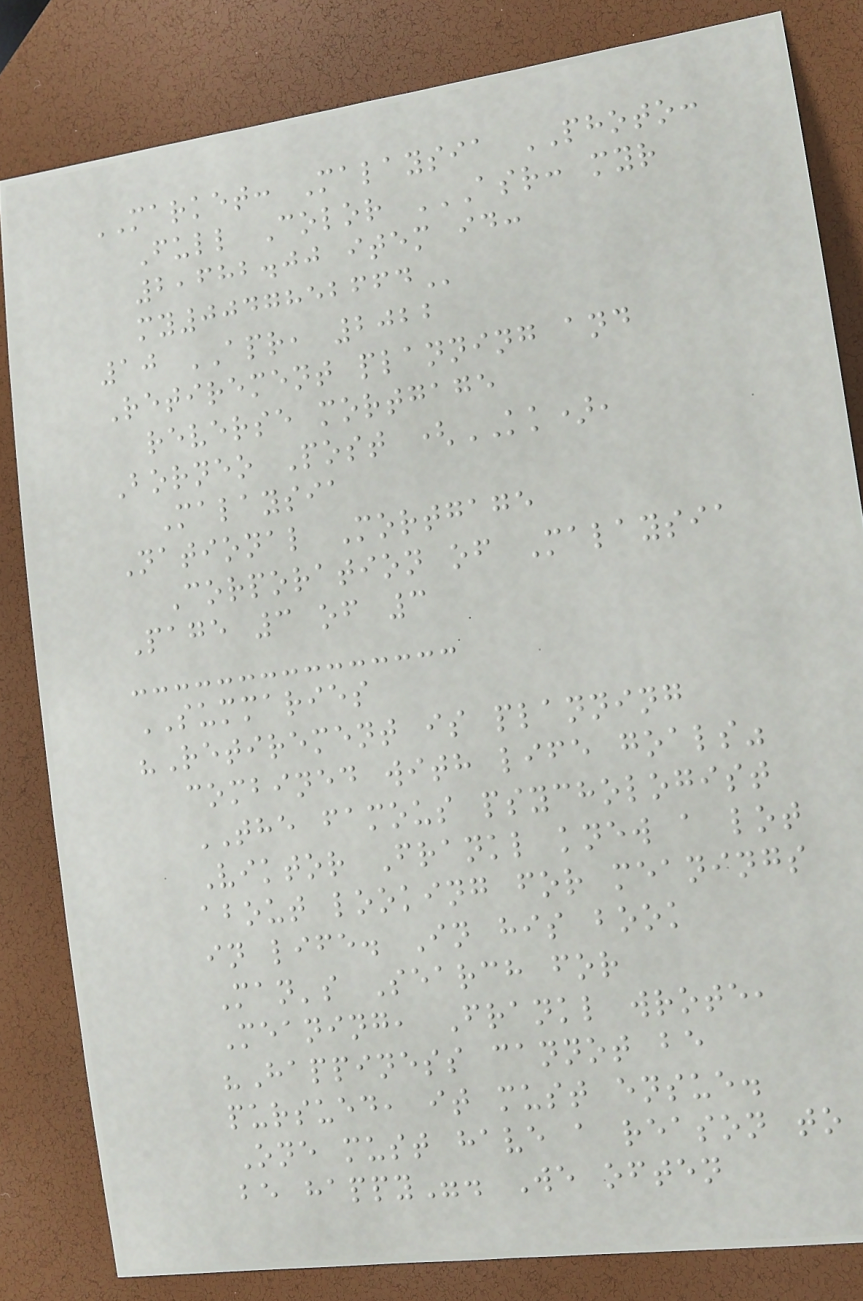MARKET: Malaysia PHOTO:
Full Color ASR: MYR
2,682.00 ITEM ID:
MY0047852664
10 APR, 2022
Retirement planning and
reverse mortgage
Borneo Post (KK),
Malaysia
National Mortgage
Corporation of Malaysia
Page 3 of 3
SUMMARIES
"Retirement is planning
combined with life goals"
THE famous psychologist
Viktor Frankl knew a lot
about looking for meanings
in life. In his book
Man's Search for
Meaning, Frankl wrote,
"Happiness cannot be
pursued, it must ensue.
One must have a reason to
be happy". We often
